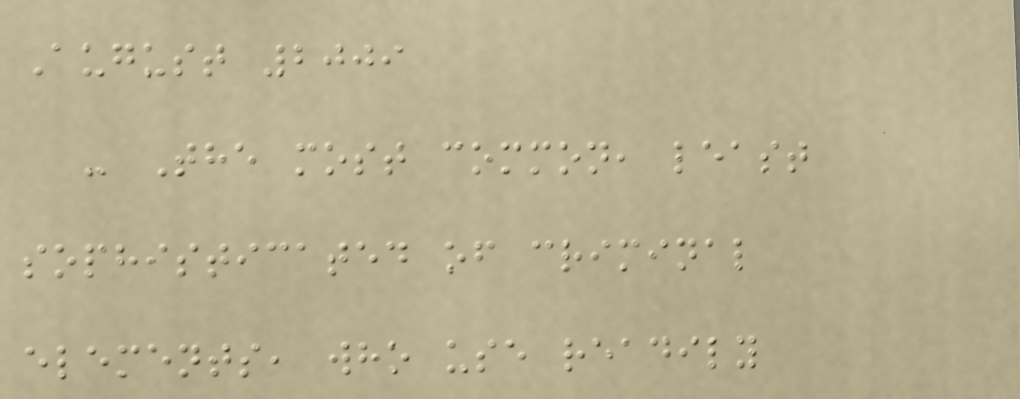August 2009
- The most common, least
sophisticated of criminal
elements, who use readily
